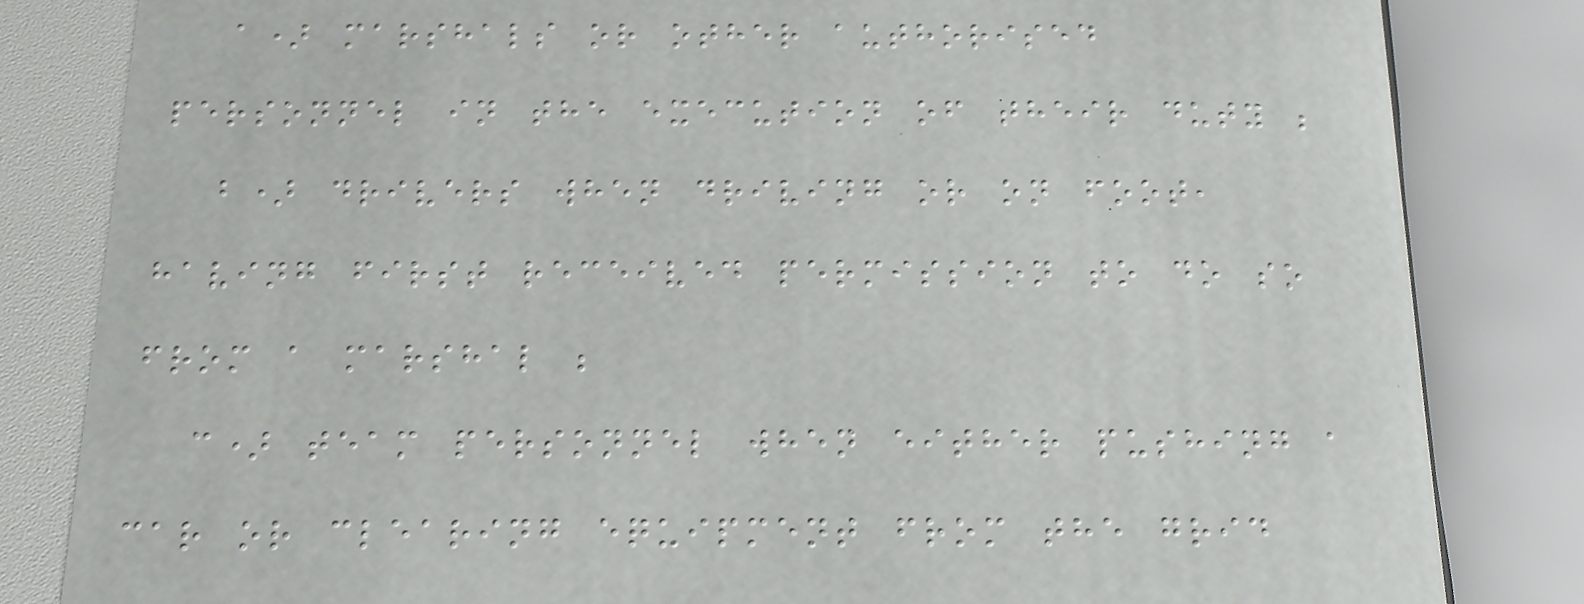a) marshals or other authorised
personnel in the execution of their duty ;
b) drivers when driving or on foot,
having first received permission to do so
from a marshal ;
c) team personnel when either pushing a
car or clearing equipment from the grid
